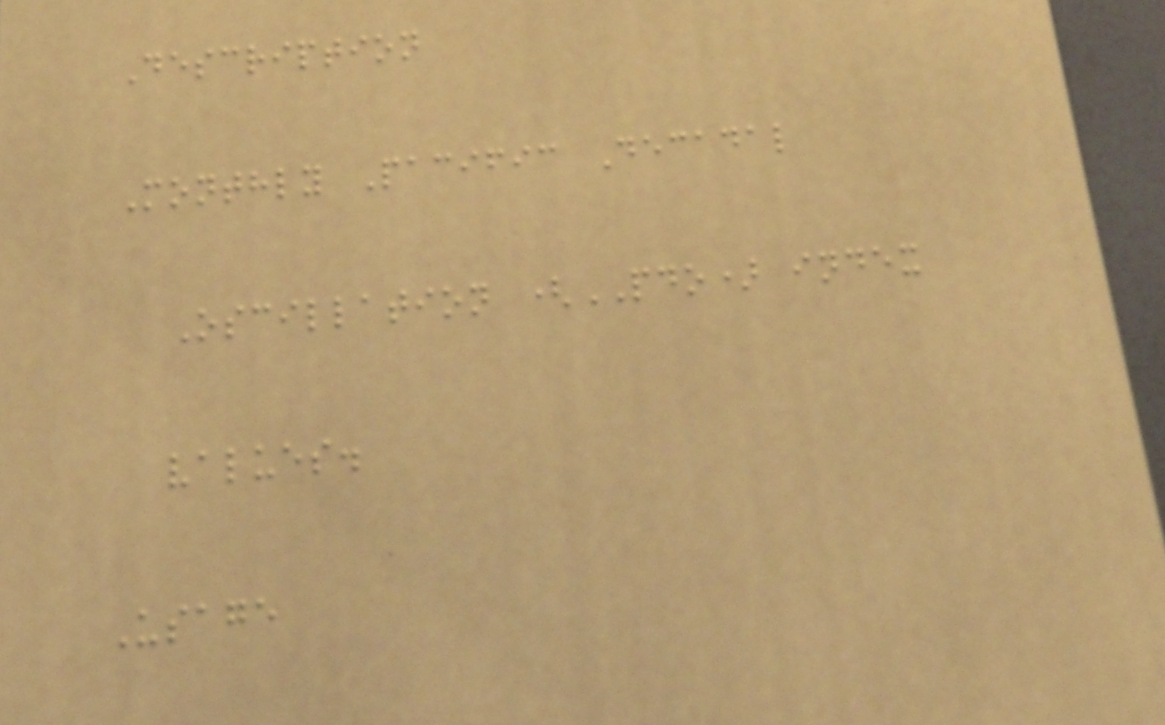Description
Monthly Pacific Decadal
Oscillation (PDO) index
values.
Usage
